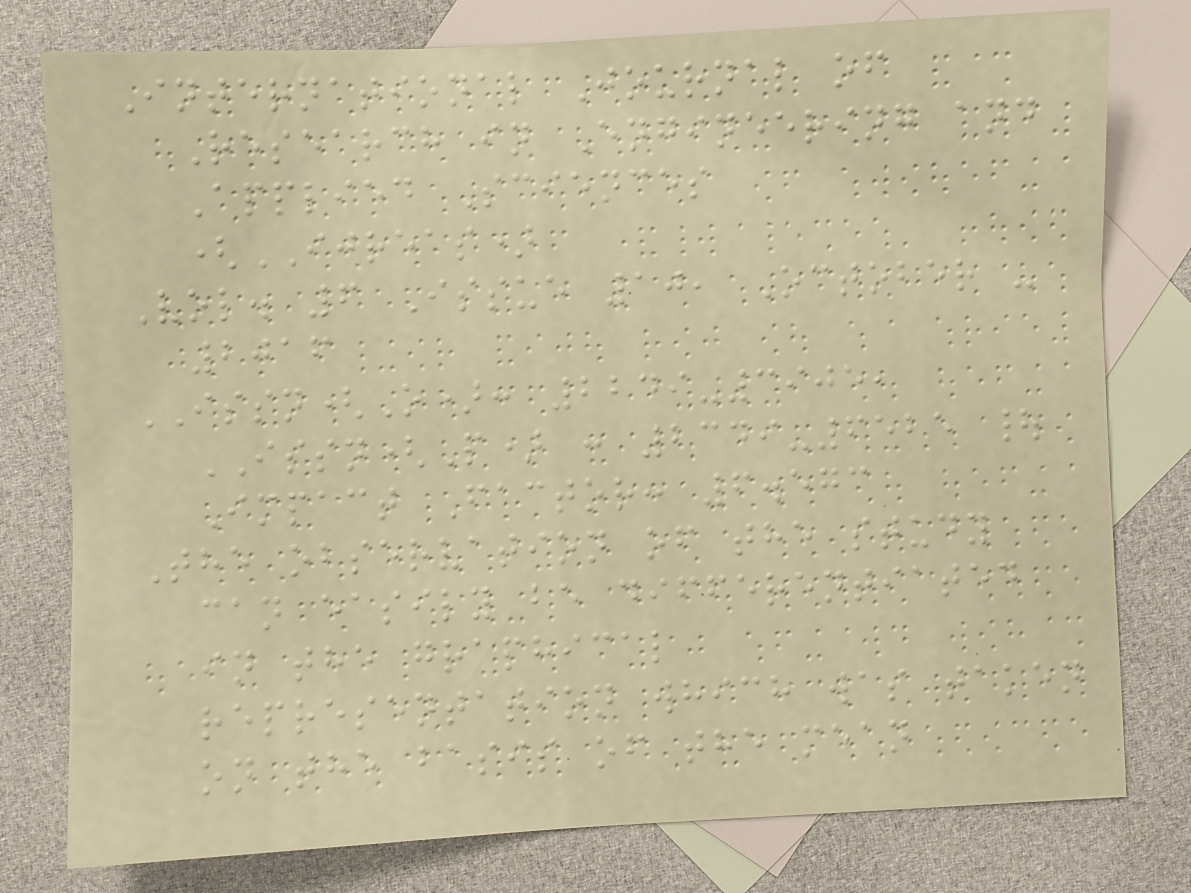International Journal of
Research in Engineering and
Applied Sciences
(IJREAS)
Vol. 6 Issue 10, October -
2016
ISSN(O): 2249-3905,
ISSN(P) : 2349-6525 |
Impact Factor: 6.573
The observation of the study
can easily be differentiated
in the graphical
representation which was taken
on the basis of the mean
